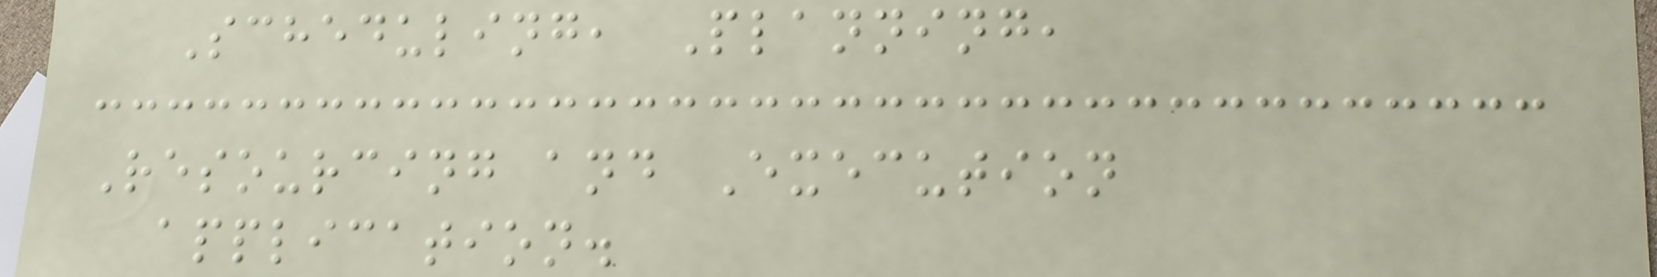Scheduling, Planning,
Resourcing and Execution
application.
